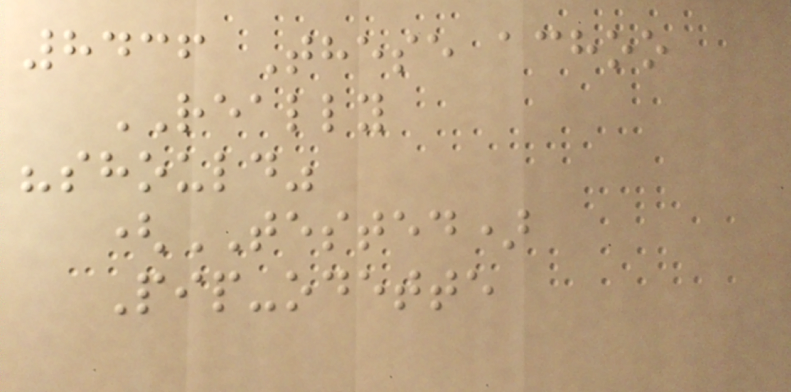8436 These achoo
REALLY
"should"
(TESTED)
Pip-odette
